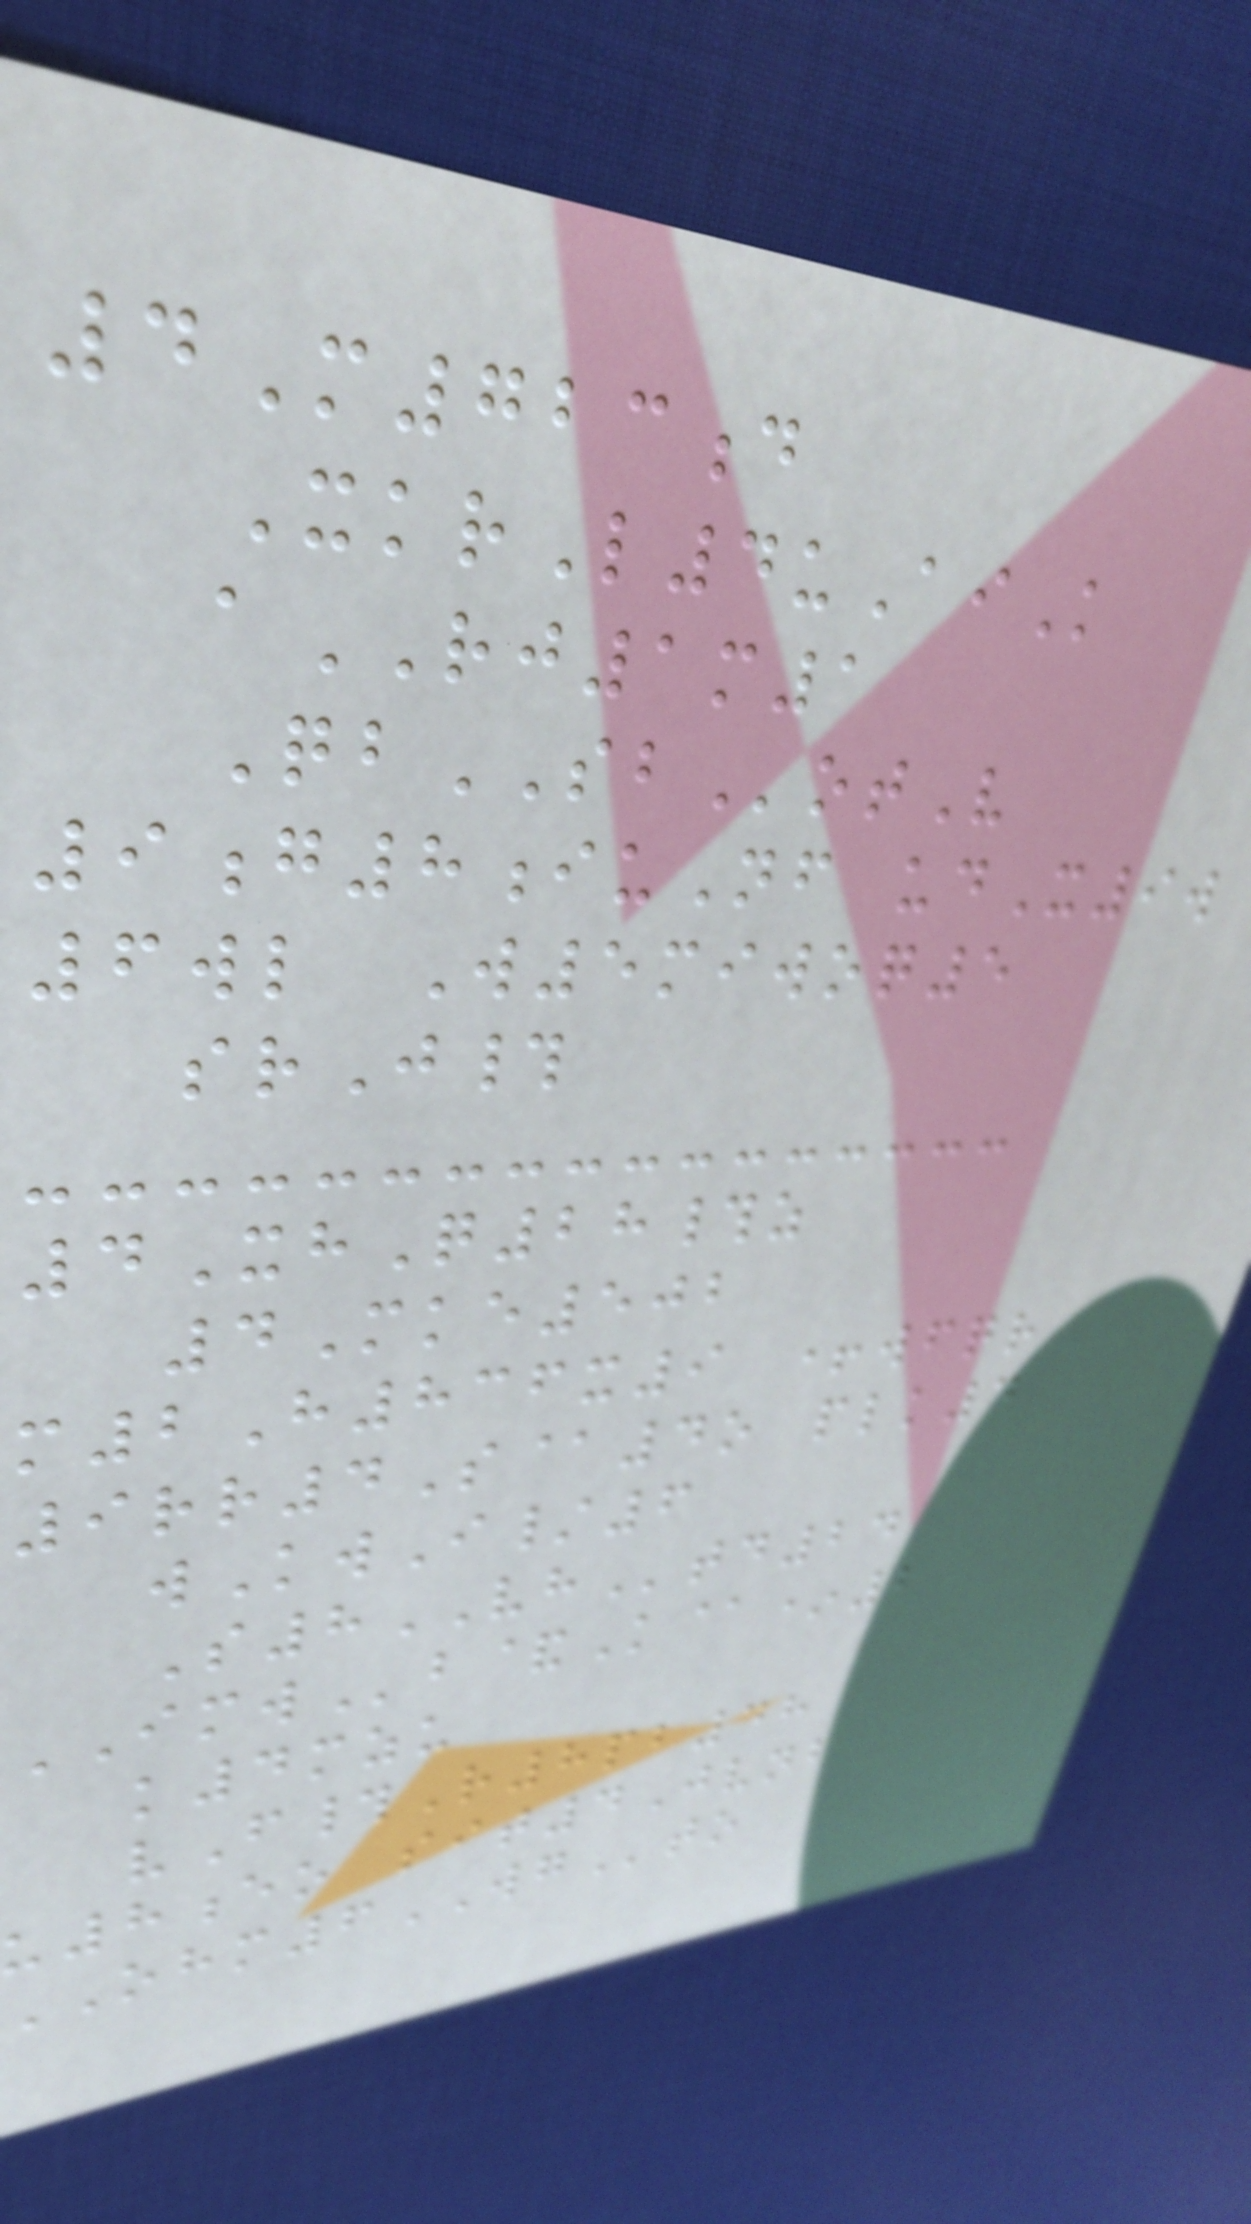4M723d
XkrL4uAiK
aRJ1m1
QbSBotV
9g8iuNf udX9w
6wl W5miwoq5
srJ#
4XhQ28#z
4Mke502
m2H836x9 +wfqr
9rr4S@4o plk4
wKwI/6
S8VHtd24
IMWb&K@*2
k4mzu
vF#R8pb48
u8eo sit4Jvnb
OHM6WGto
